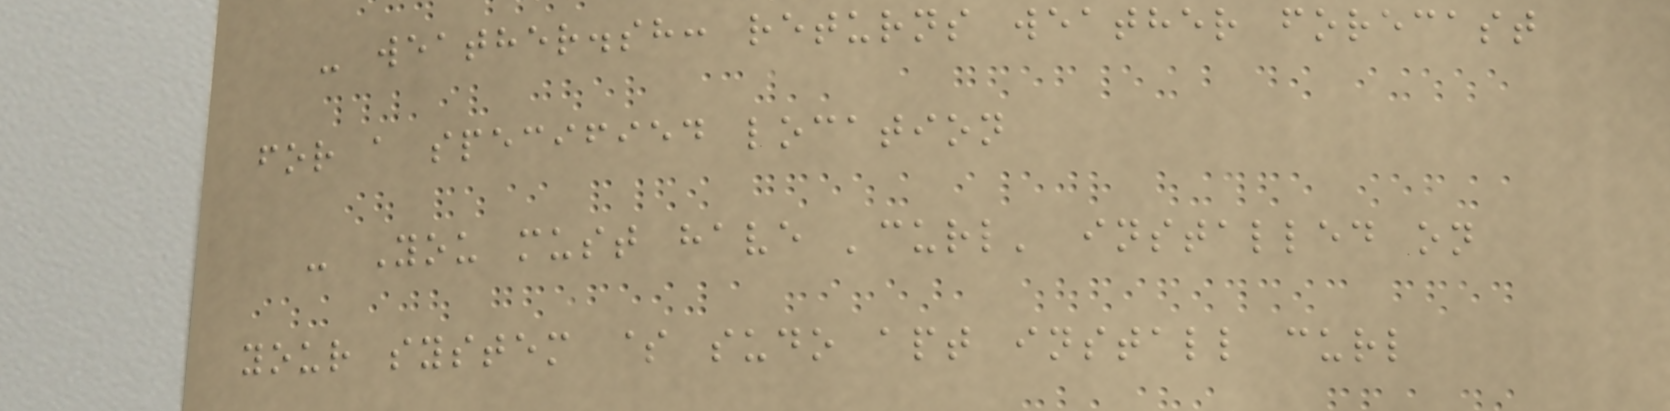- weather.sh: returns weather forecast
for a specified location
- You must have 'curl' installed on
your system $ sudo apt install curl
